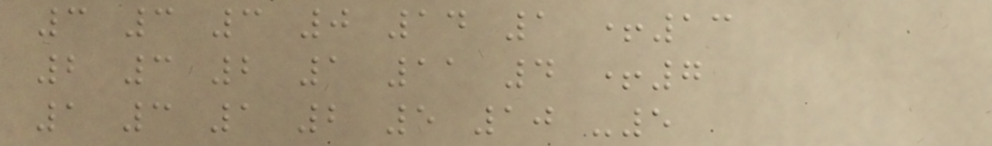3 3 3 0 14 1 +13
2 3 2 1 11 4 +7
1 3 1 2 5 10 -5
